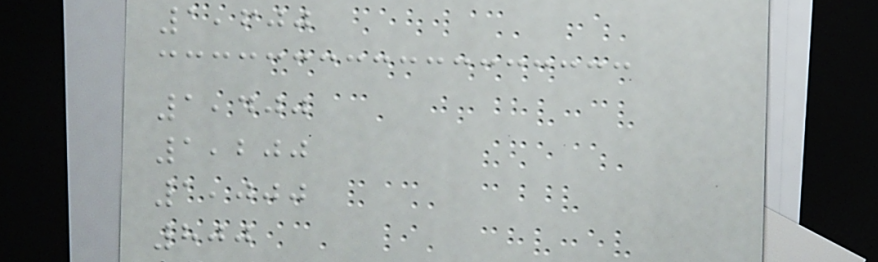1,600
1,400
1,200
1,000
800
